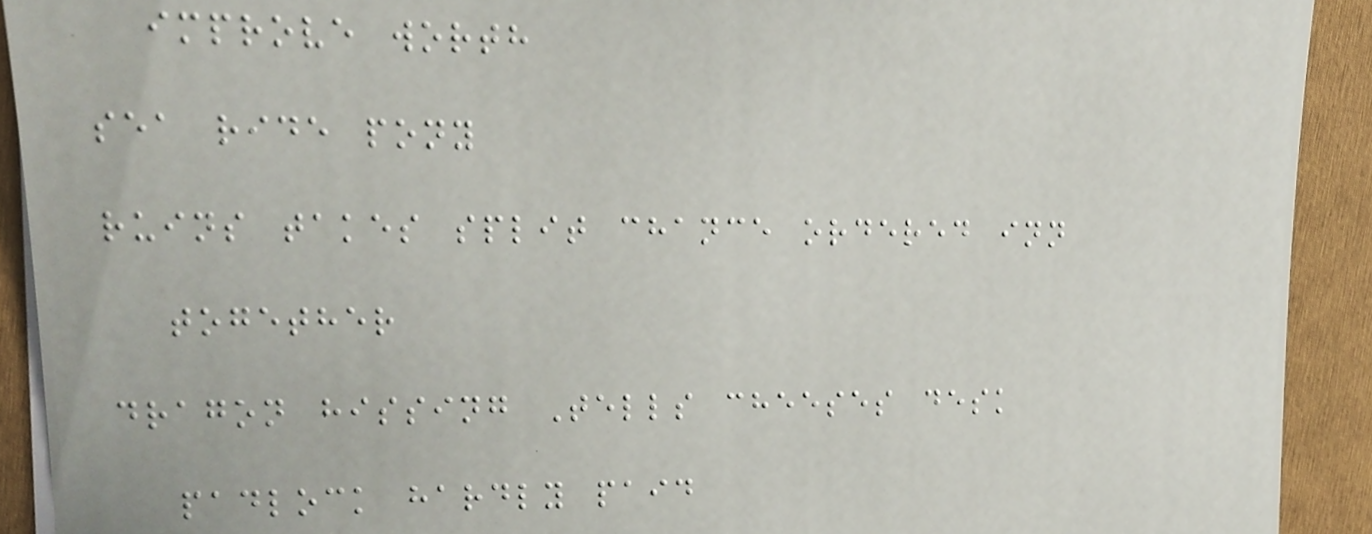improve worth
sea ride pony
ruins takes split chance ordered inn
together
dragon hissing Tells cheeses desk
padlock hardly paid
